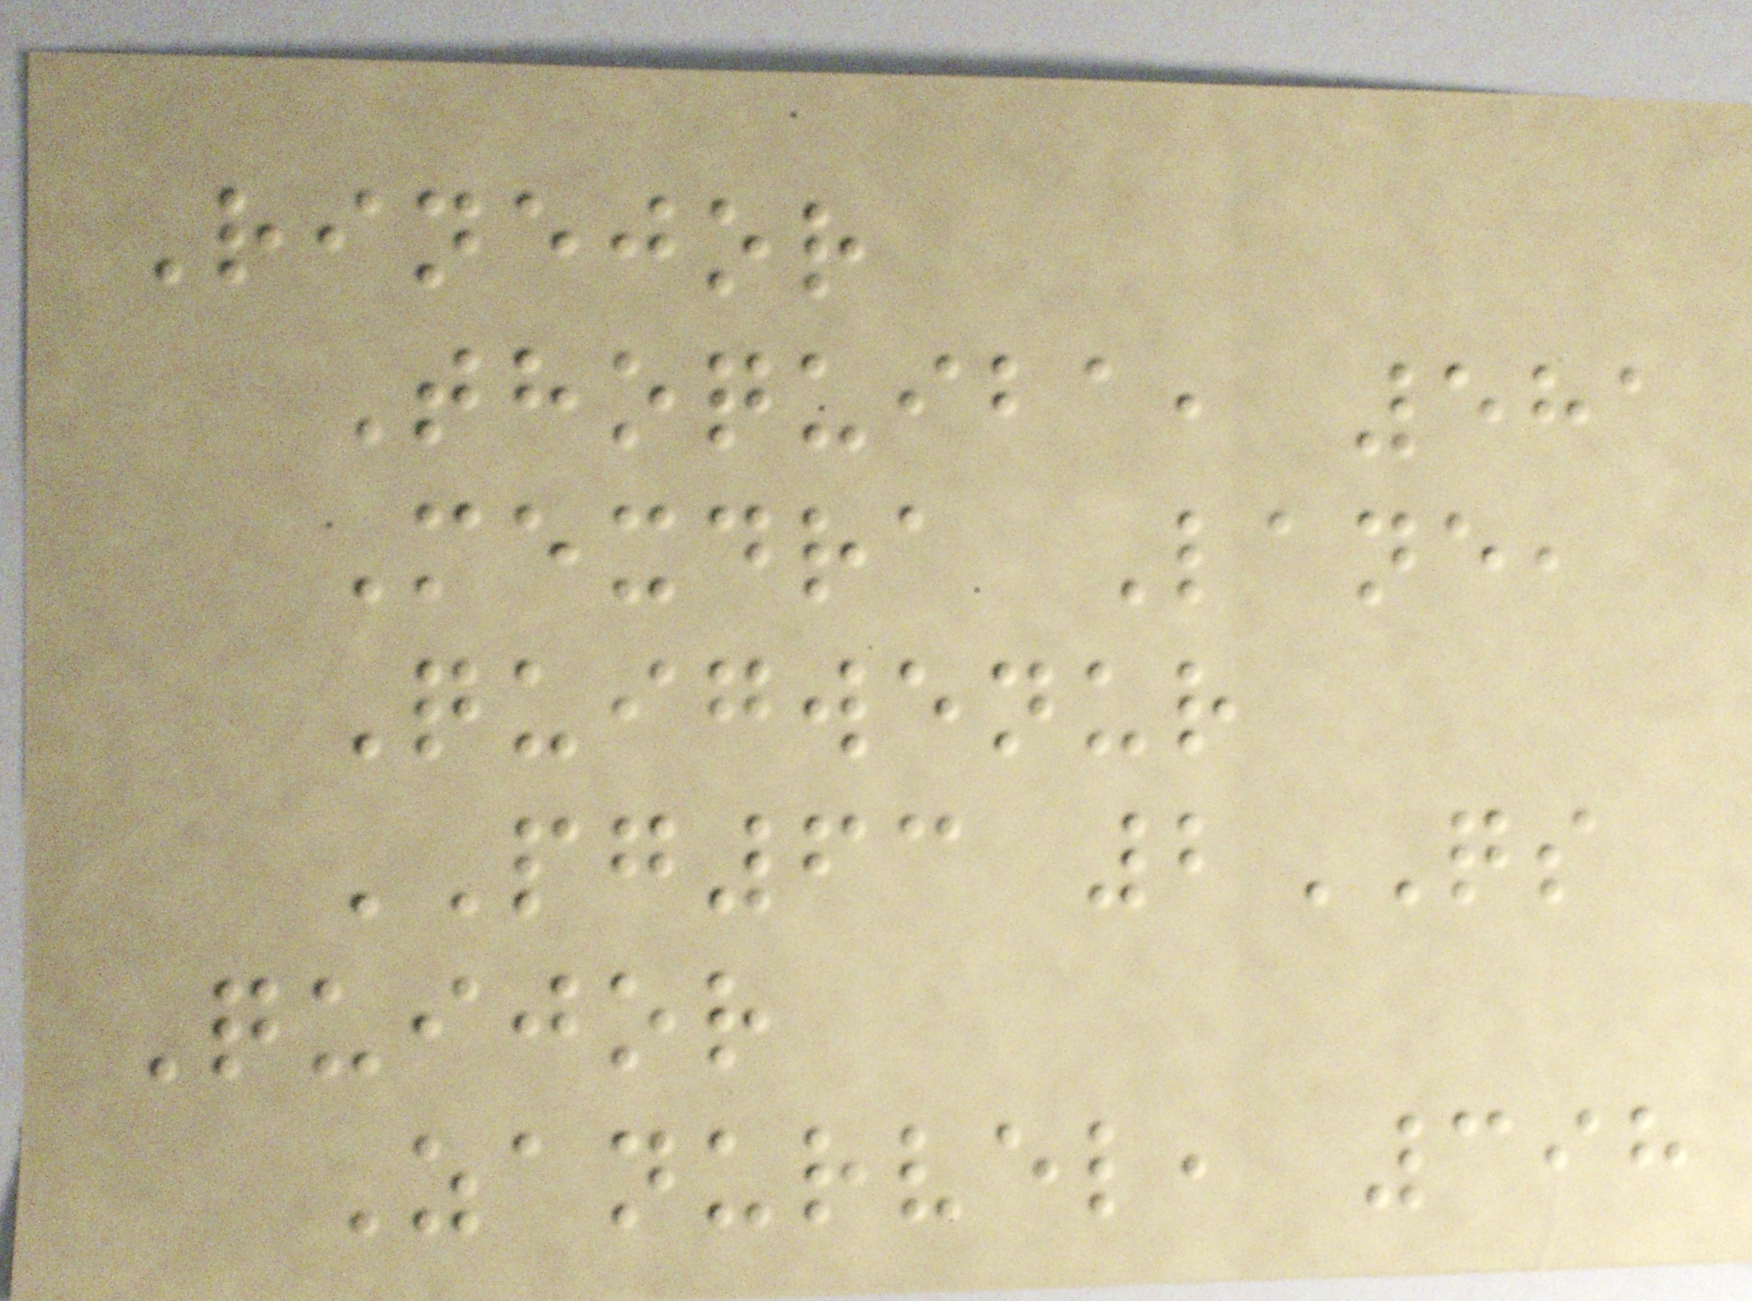Rinejor
Thoquiba, 581
Mexdra Lane,
Quigwenur
PG63 2QS
Quijor
Zanurvel, 398
